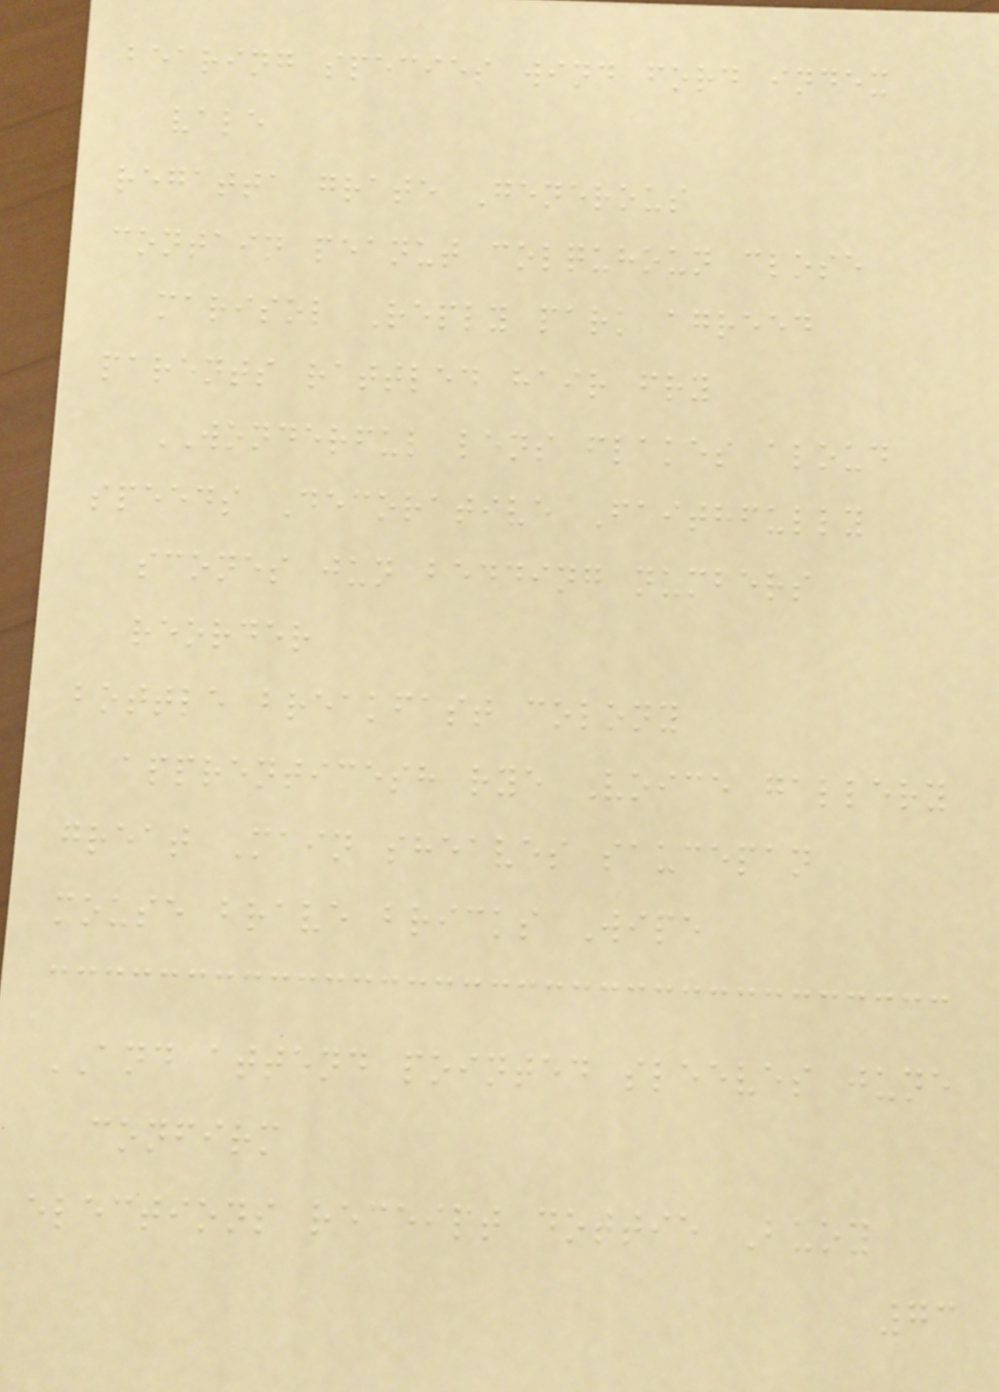bearing species wind ford index
vale
regatta grate Generous
contain peanut colquhoun close
marisol Reply park agreed
parents rattled hair fry
WONDERFUL lens flakes aloud
speeds Decorative Faithfully
scones jun bedding numbers
reorder
bottle breakfast colony
apprenticesh rye Voice gallery
great Main sheaves saucepan
mouse brave bricks Wipe
AND attend pointed sleeves june
confirm
elections receipt dottie Buoy
73
